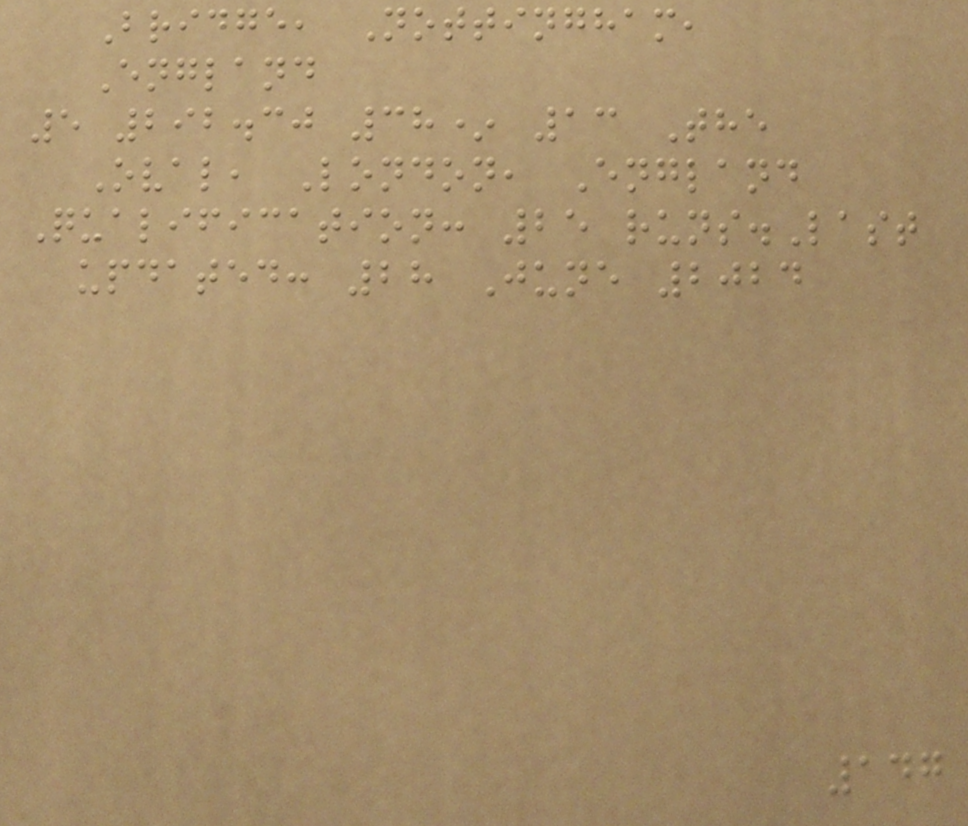Bridge, Nottingham,
England
5 292.30 38* 13 The
Oval, London, England
Qualification: 25 runs.Last
updated: 28 June 2024
147
